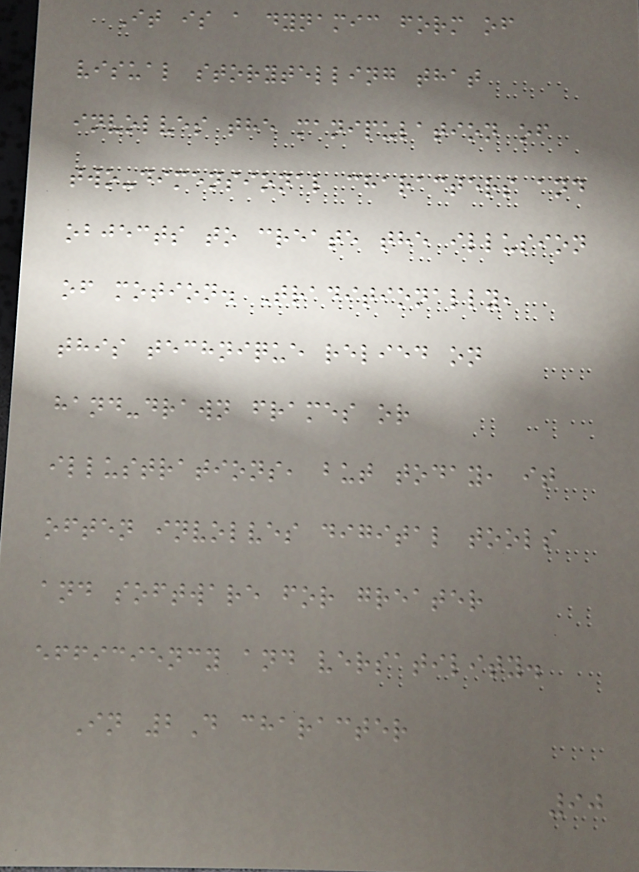It is a dynamic form of
visual storytelling that
involves the manipulation of
two-dimensional characters and
objects to create the illusion
of motion. Traditionally,
this technique relied on
hand-drawn frames or
illustrations, but today, it
often involves digital tools
and software for greater
efficiency and versatility.
In 2D character
90
